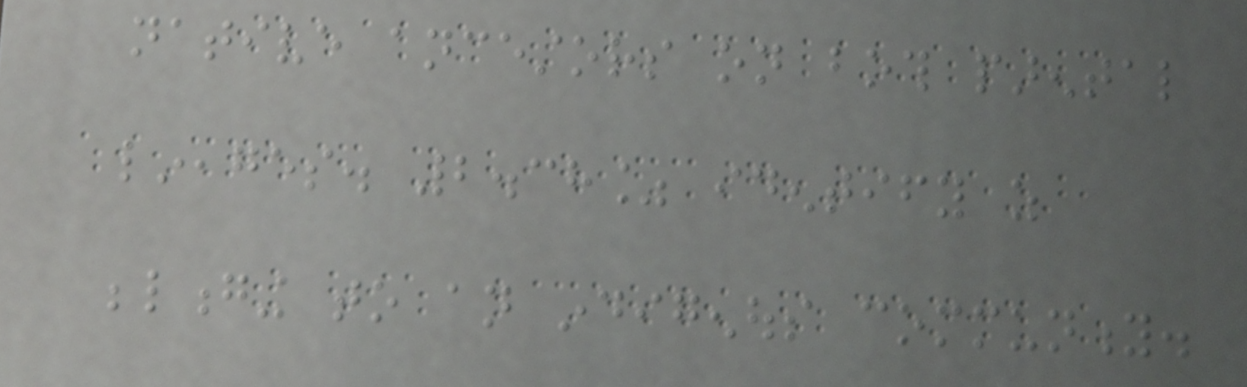native ancestors on both parental
lineages. 2.38% identify as
belonging to an indigenous community.
